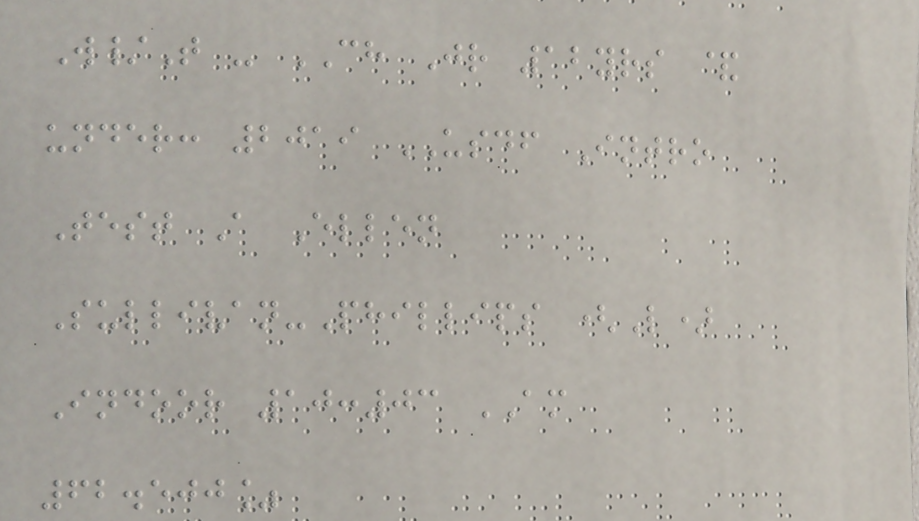W/T - CH Jr 12yrs &
under: 2019 USDF Intro
Test A Ellen
Sullivan-Phillips (L)
Indoor 10:03 AM
62.500%
